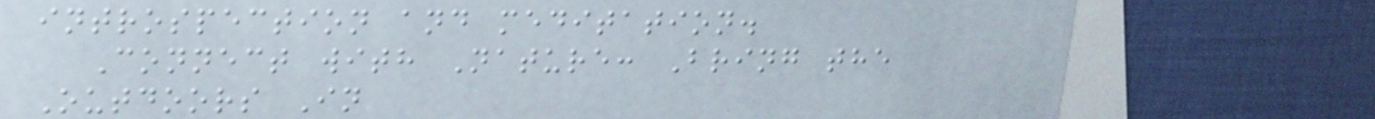introspection and meditation.
Connect with Nature: Bring the
Outdoors In
